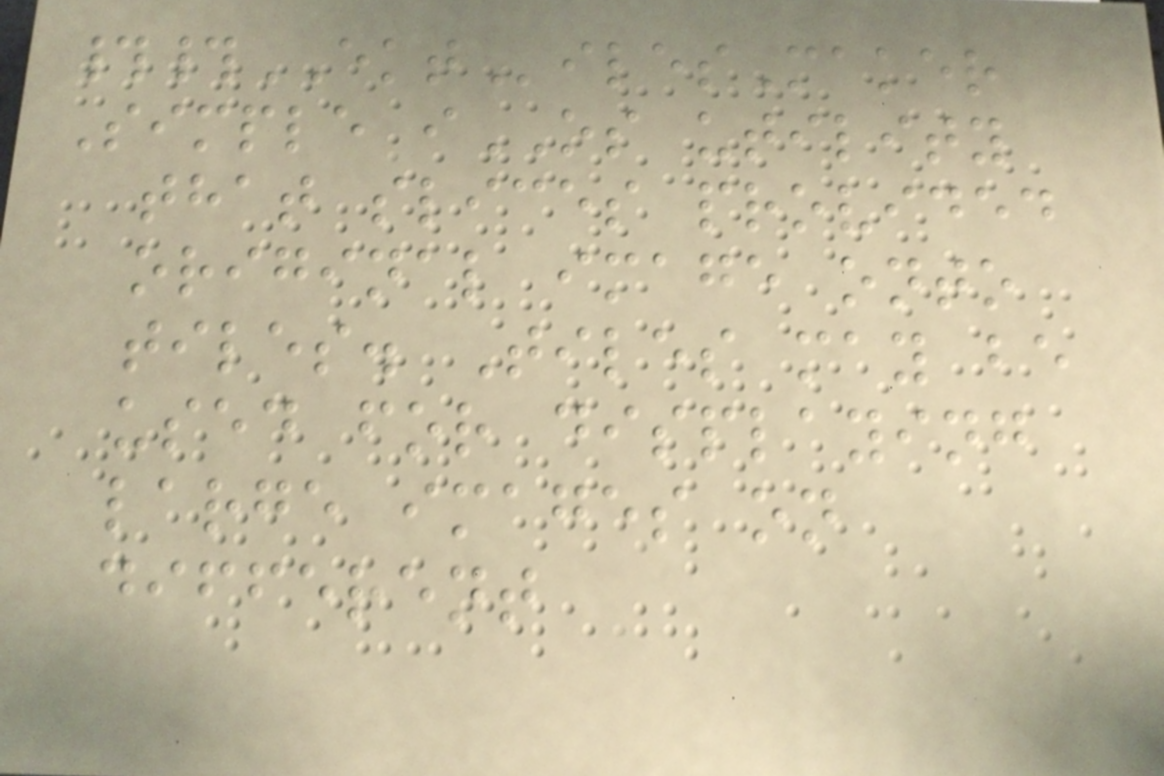##EKTilesMaker
Simple iOS utility
that slices provided
original image onto
tiles. Tiles may be
used for displaying
large images on
different
